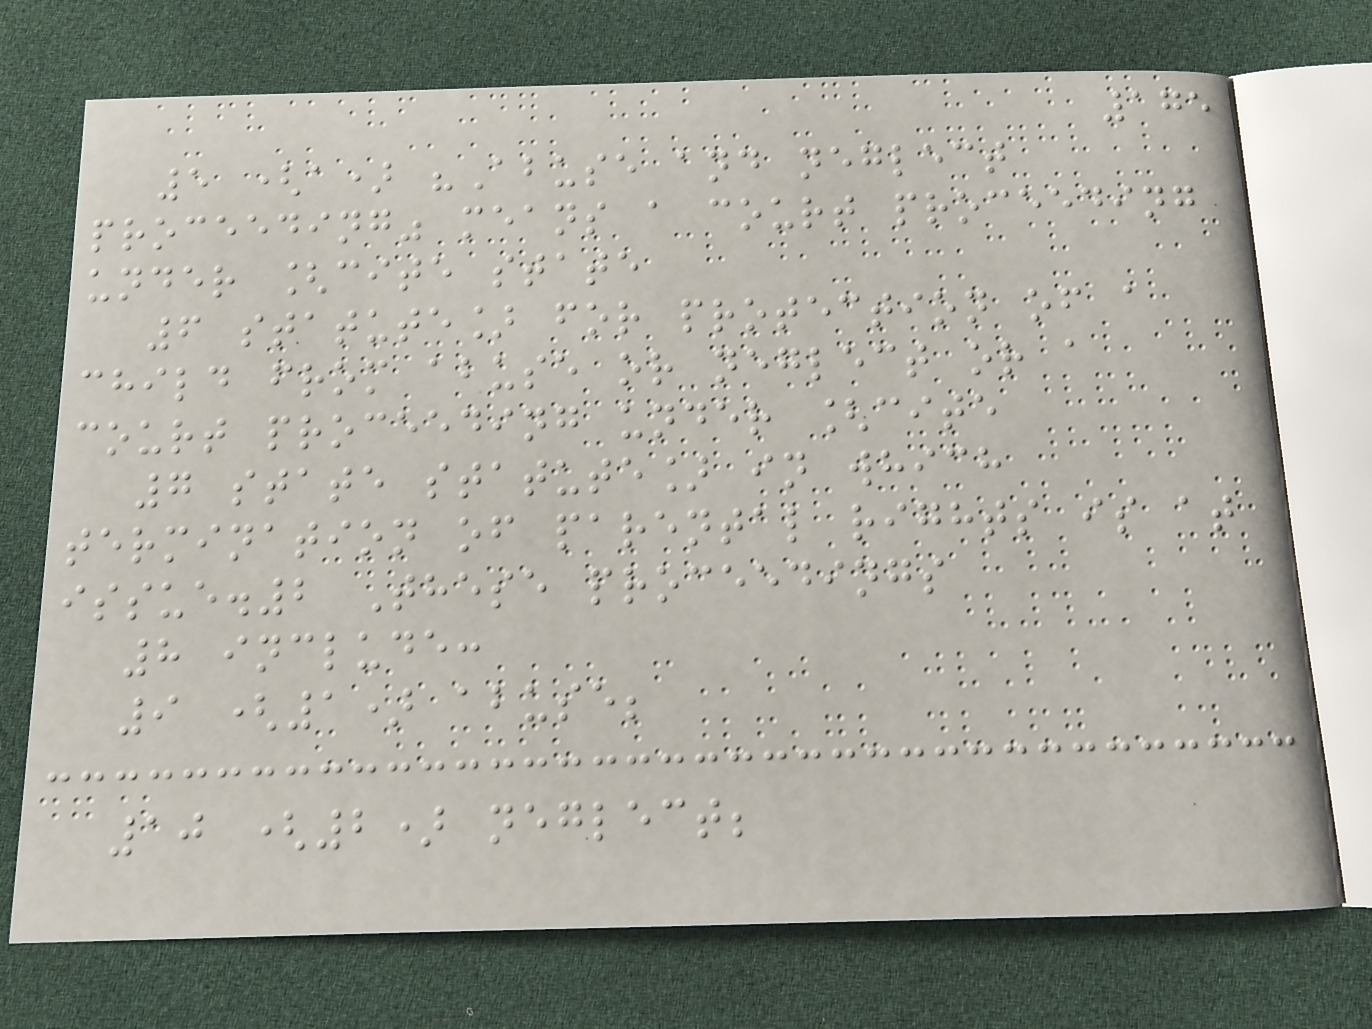175
5 (a) "Abuse and neglect
proceeding" means a court proceeding
under [cite state
6 statute] for protection of a
child from abuse or neglect or a
court proceeding under [cite
7 state statute] in which
termination of parental rights is at
issue.2 These proceedings
8 include:
9 (1) abuse;
10 (2) neglect;
